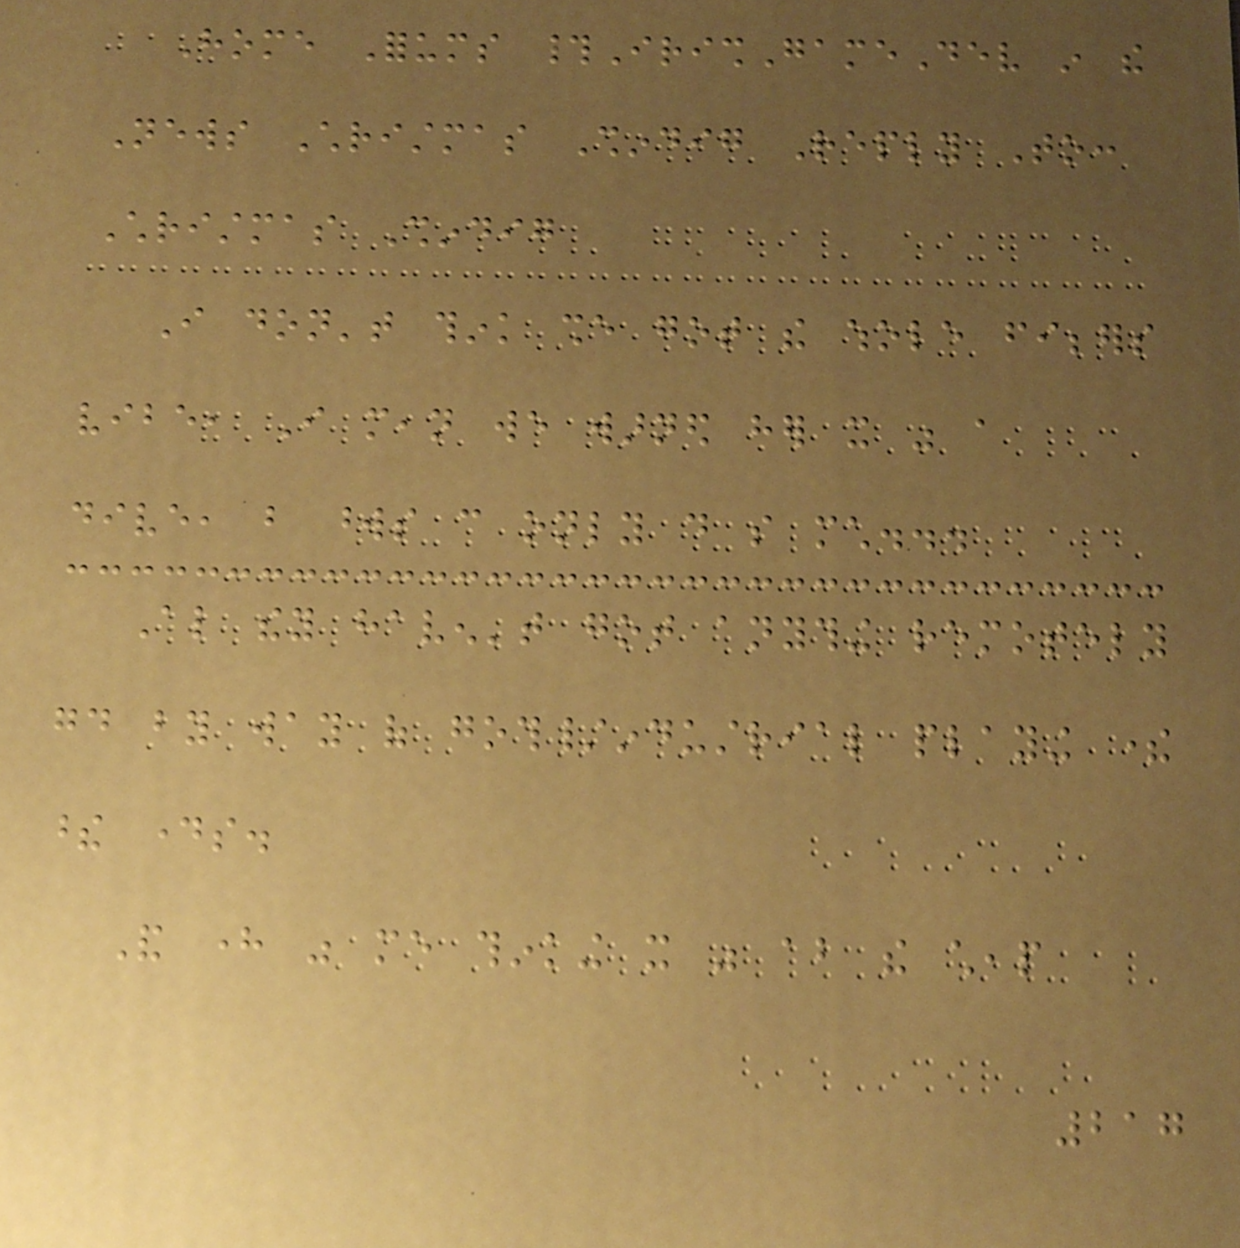Home Forums #IrishGameDev in the
News Christmas Shindig Reply To:
Christmas Shindig
I don't think she got the whole fibbers
vibe, I mean we warned her it was a
dive, but words can only do so much...
Also they haven't got anything remotely
good by way of goth/industrial playing there
these days.
And here was me thinking it was about the cheap
217
